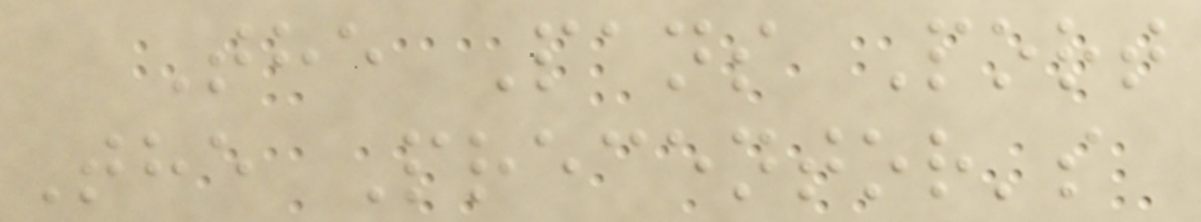The Pans Port
The Precentor's
